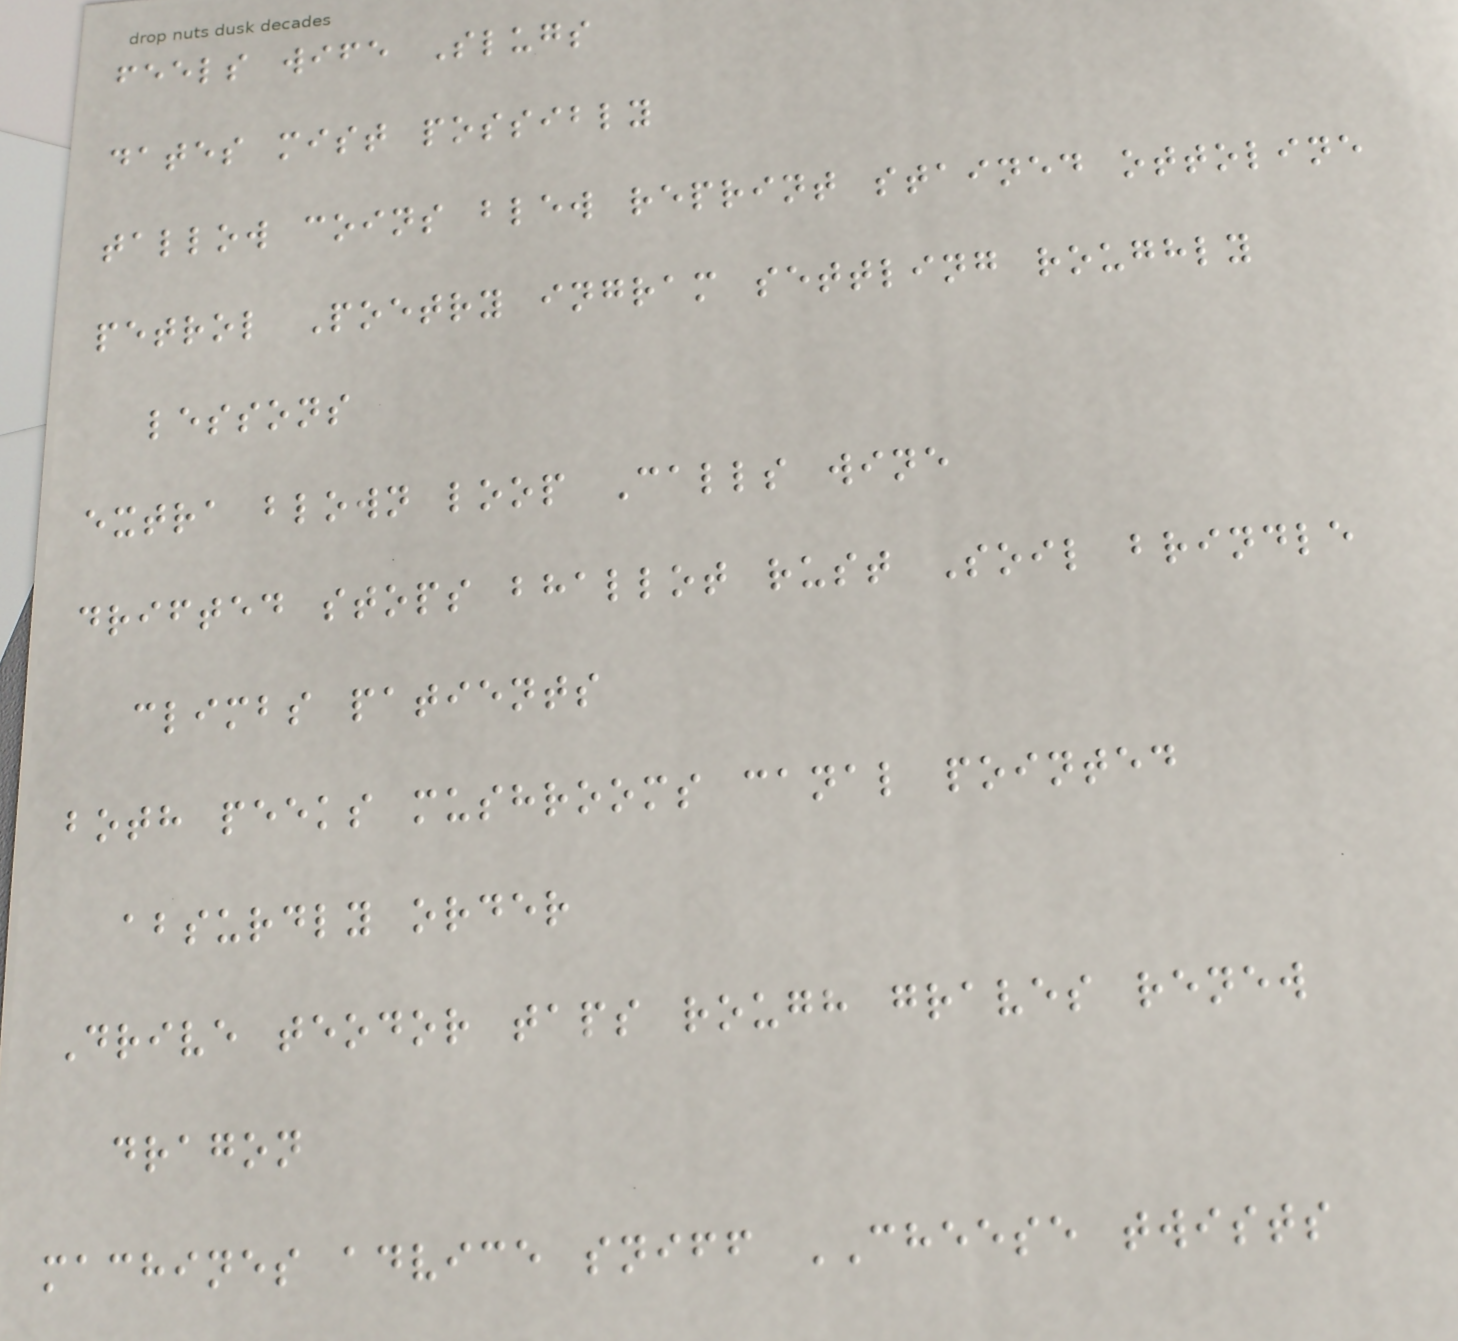feels wife Slugs
dates mist possibly
tallow coins blew reprint stained ottoline
petrol Poetry ingram settling roughly
lessons
extra blown loop Calls wine
drifted stops bhallot rust Soil brindle
climbs patients
both peeks mushrooms canal pointed
absurdly order
Drive teodor taps rough graves renew
dragon
machines advice sniff CHEESE twists
